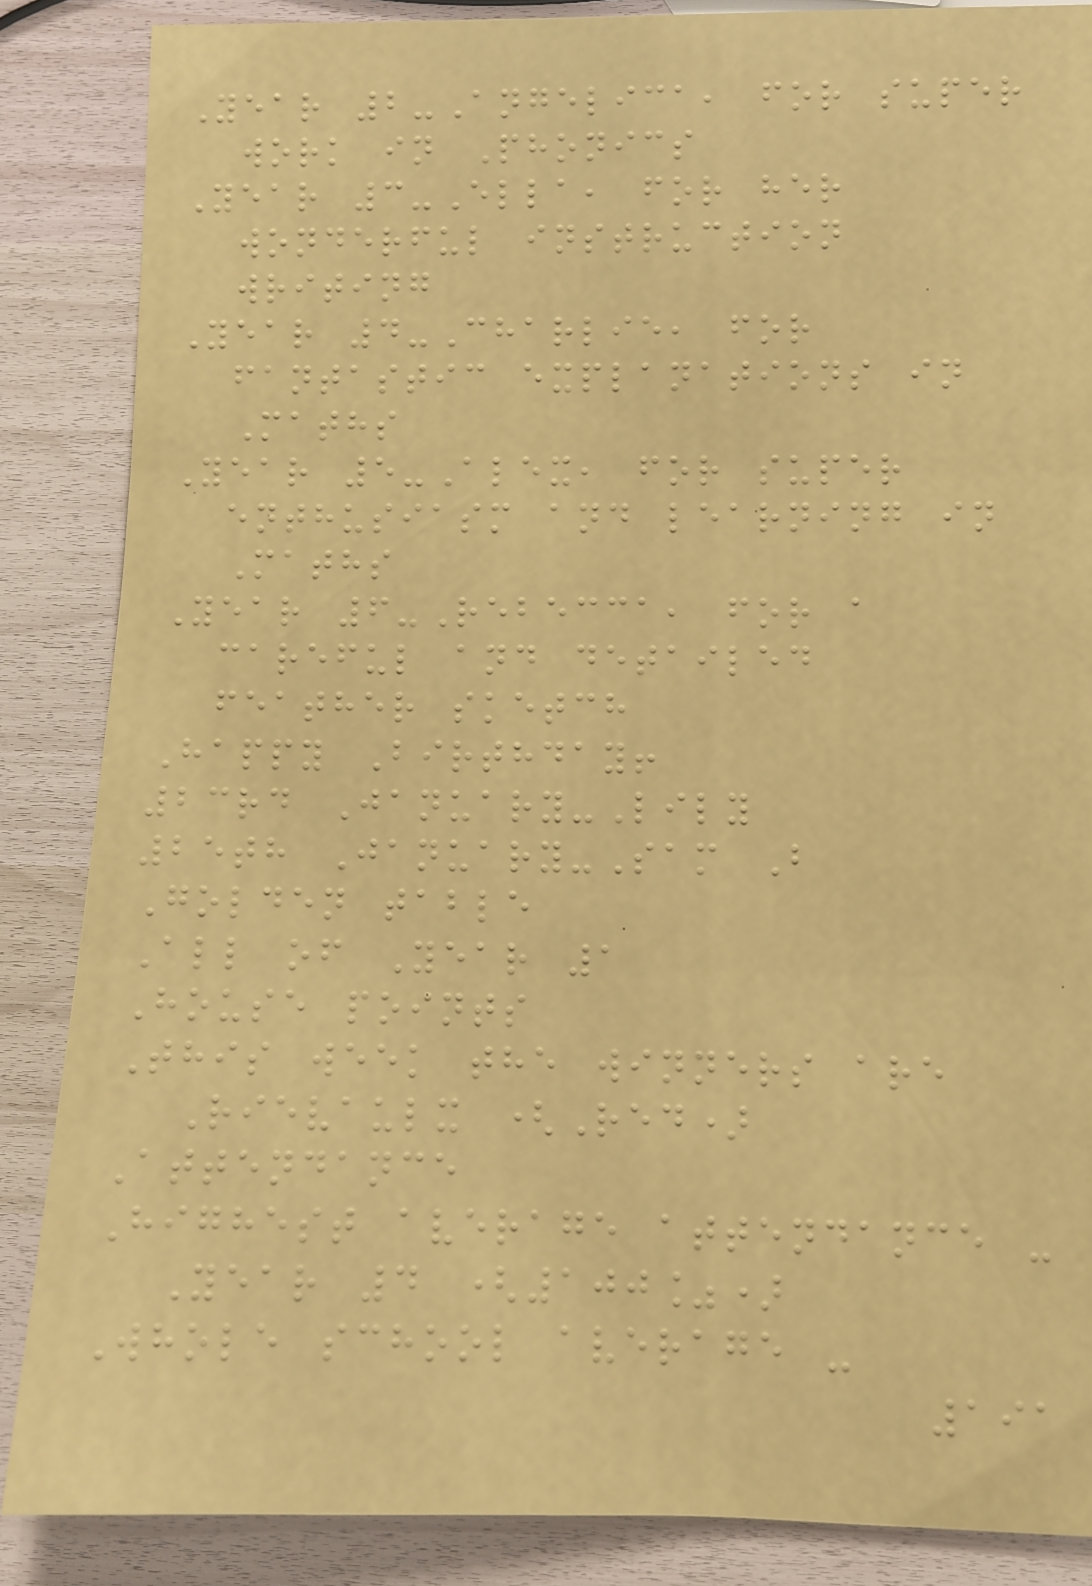Year 2-Angelica, for super
work in Phonics
Year 3-Ella, for her
wonderful instruction
writing
Year 4-Charlie, for
fantastic explanations in
Maths
Year 5-Alex, for super
enthusiasm and learning in
Maths
Year 6-Rebecca, for a
careful and detailed
feather sketch
Happy Birthday!
23rd January-Lily
25th January-Sam B
Golden table
All of Year 1
House points
This week the winners are
Rievaulx (Red)
Attendance
Highest average attendance -
Year 4 (100%)
Whole school average -
191
